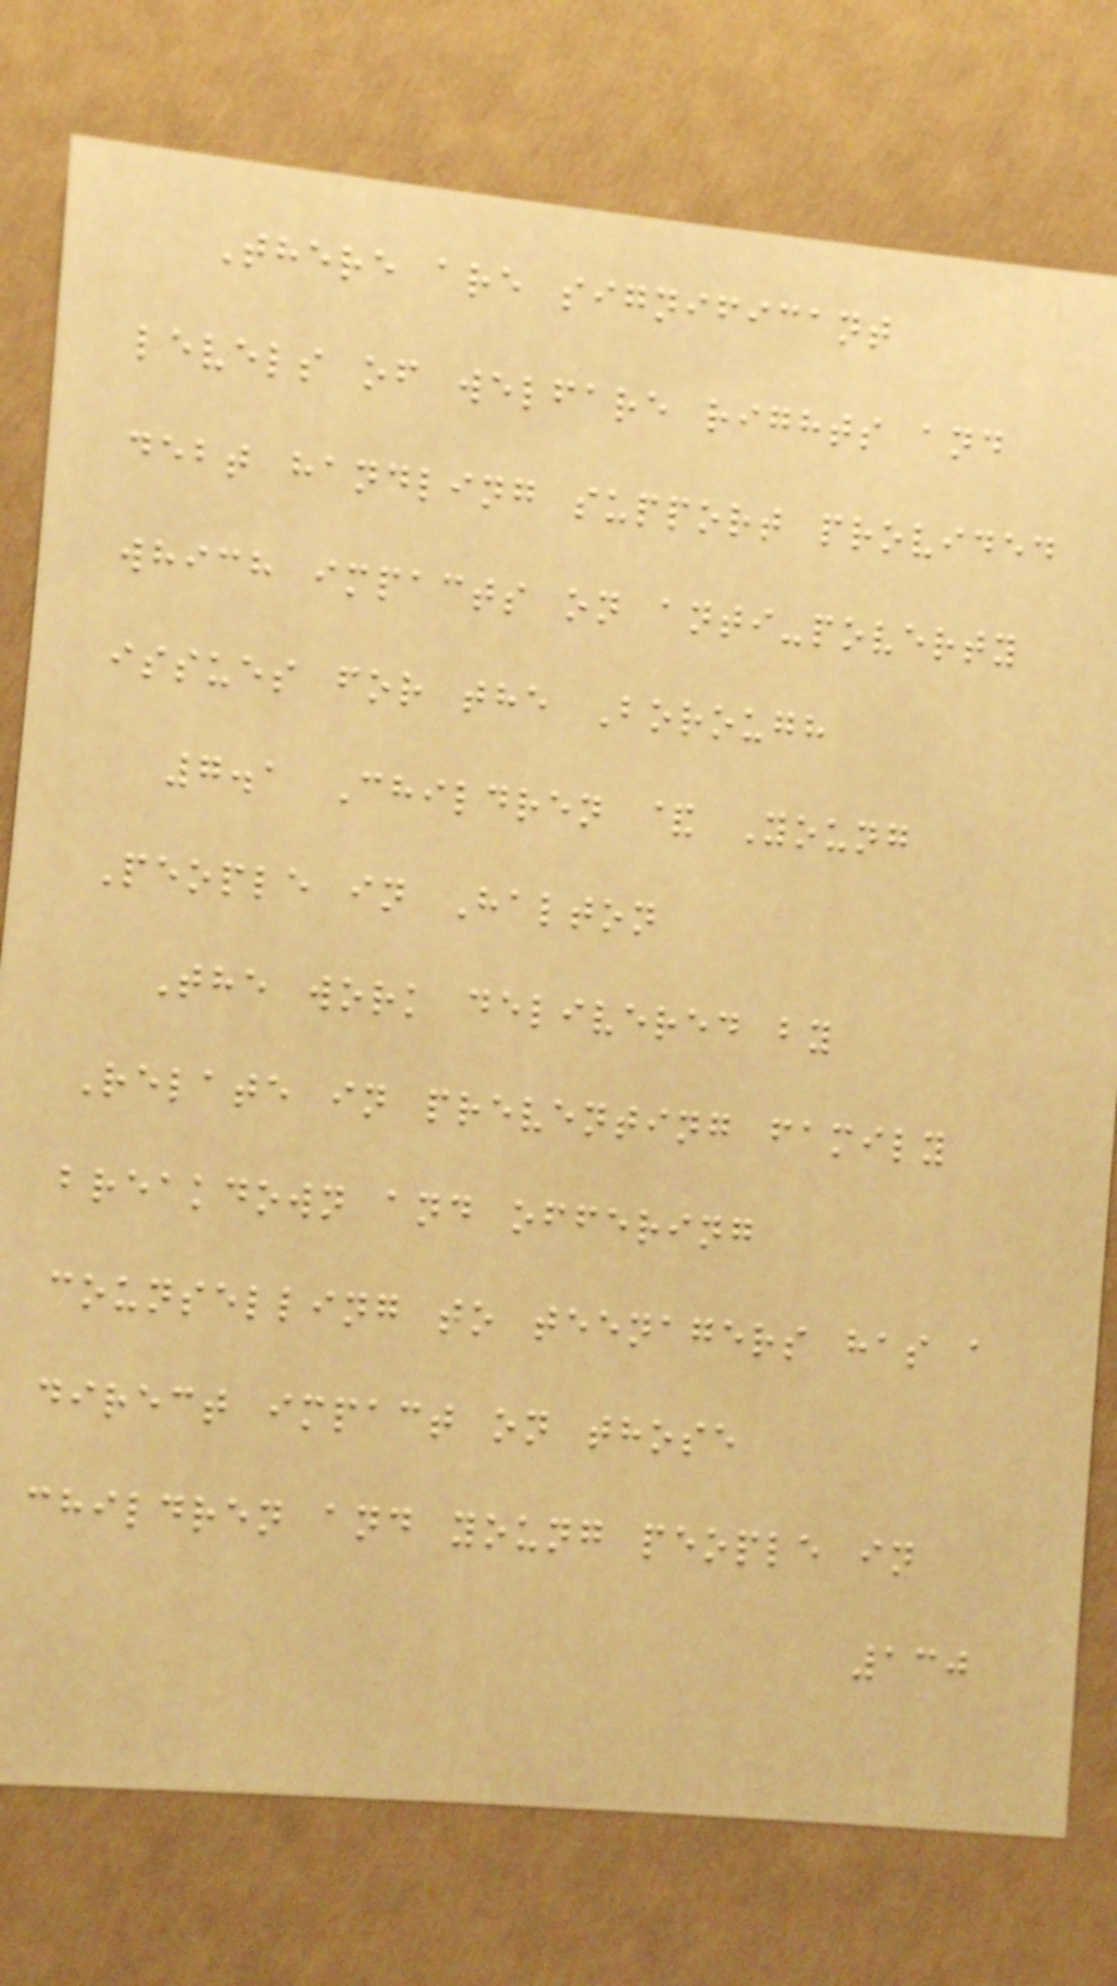There are significant
levels of welfare rights and
debt handling support provided
which impacts on anti-poverty
issues for the Borough
7.1 Children & Young
People in Halton
The work delivered by
Relate in preventing family
breakdown and offering
counselling to teenagers has a
direct impact on those
children and young people in
130
